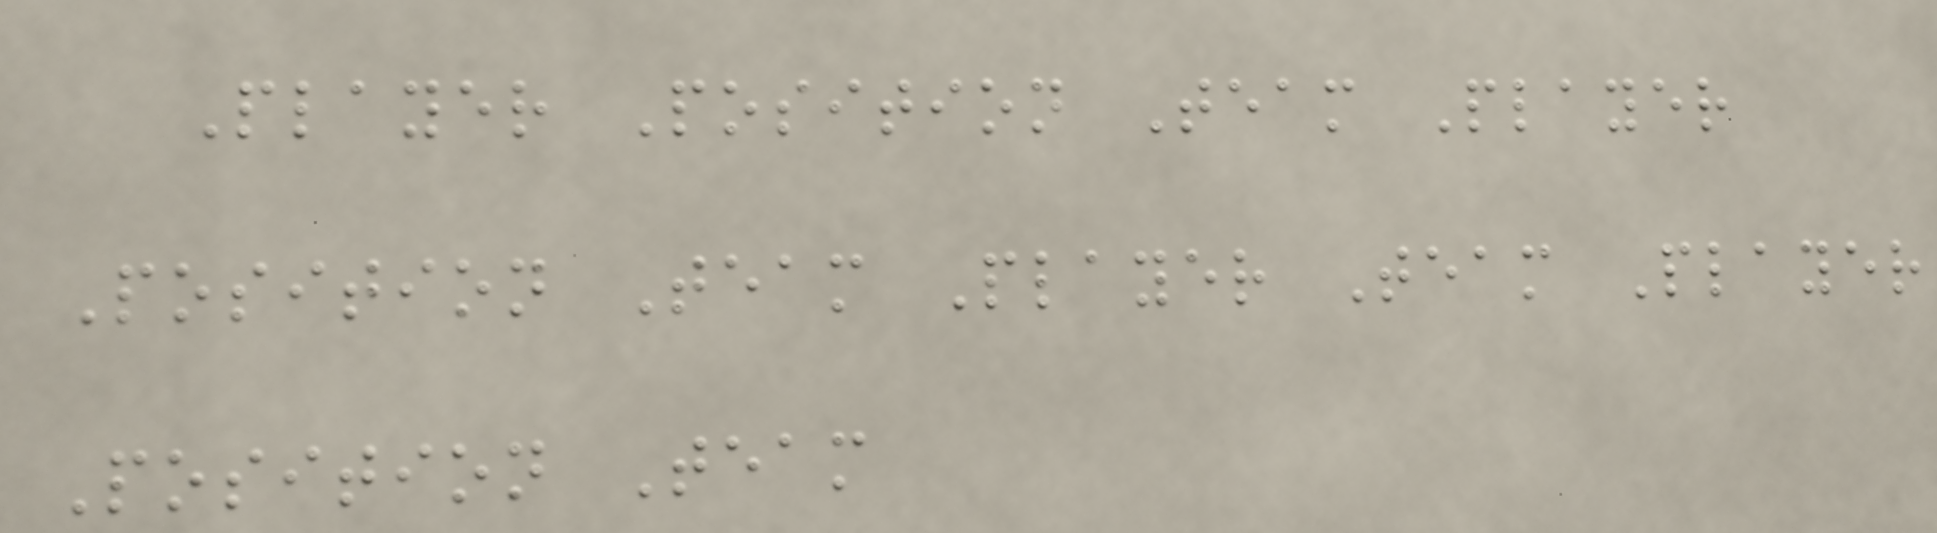Player Position Team Player
Position Team Player Team Player
Position Team
